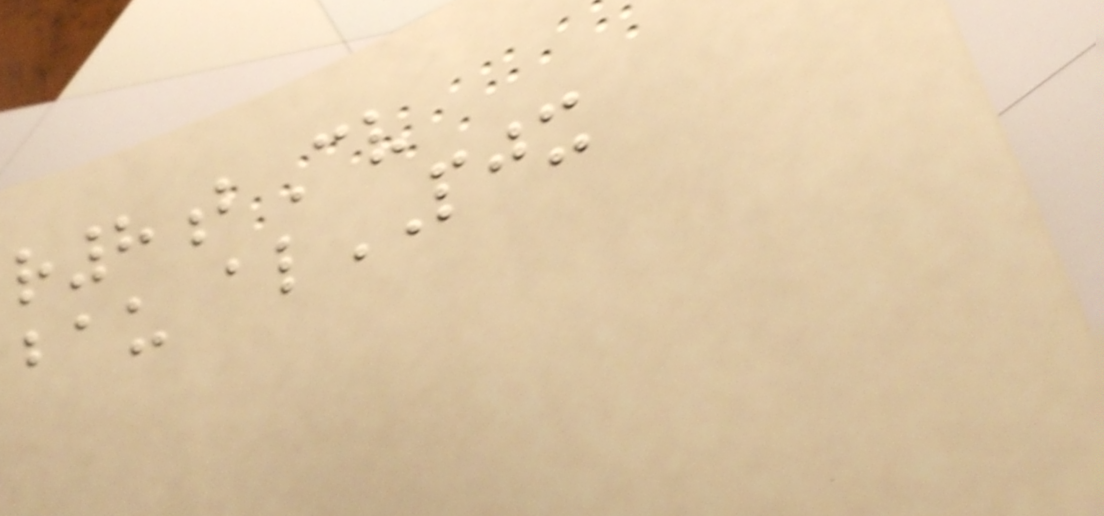r8bCv
bau alPJX
